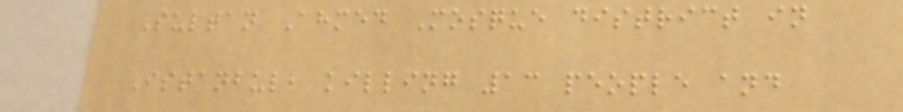Sultan Ahmed Mosque district in
Istanbul, killing 13 people and
